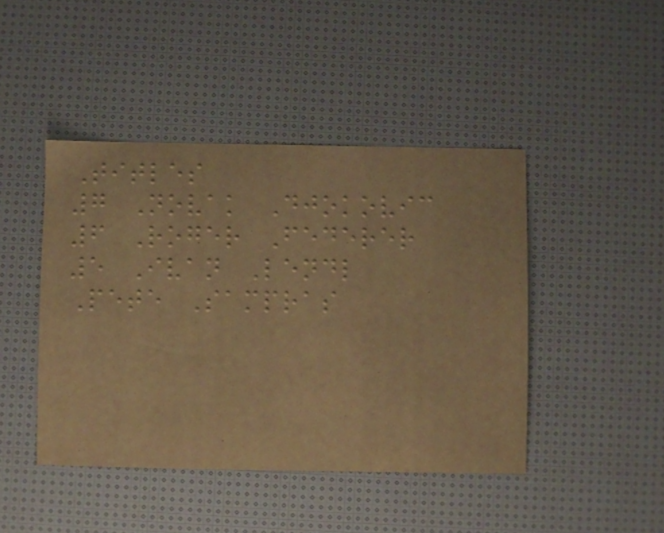Titles
7 Novak Djokovic
6 Roger Federer
5 Ivan Lendl
Pete Sampras
